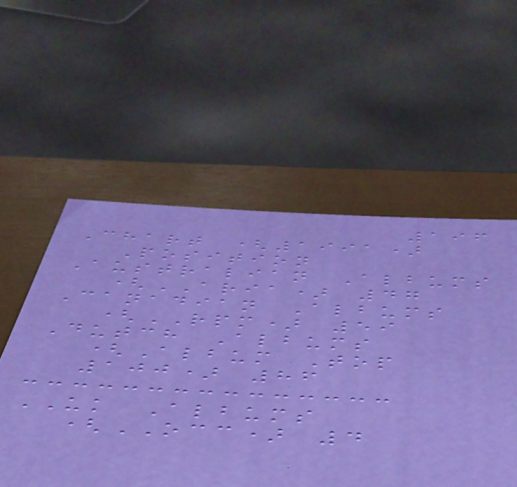196
Chart (1991)
Position
Australian Albums
(ARIA) 47
Canadian Albums
(RPM) 59
Dutch Albums
(Album Top
100) 86
UK Albums
(OCC) 4
